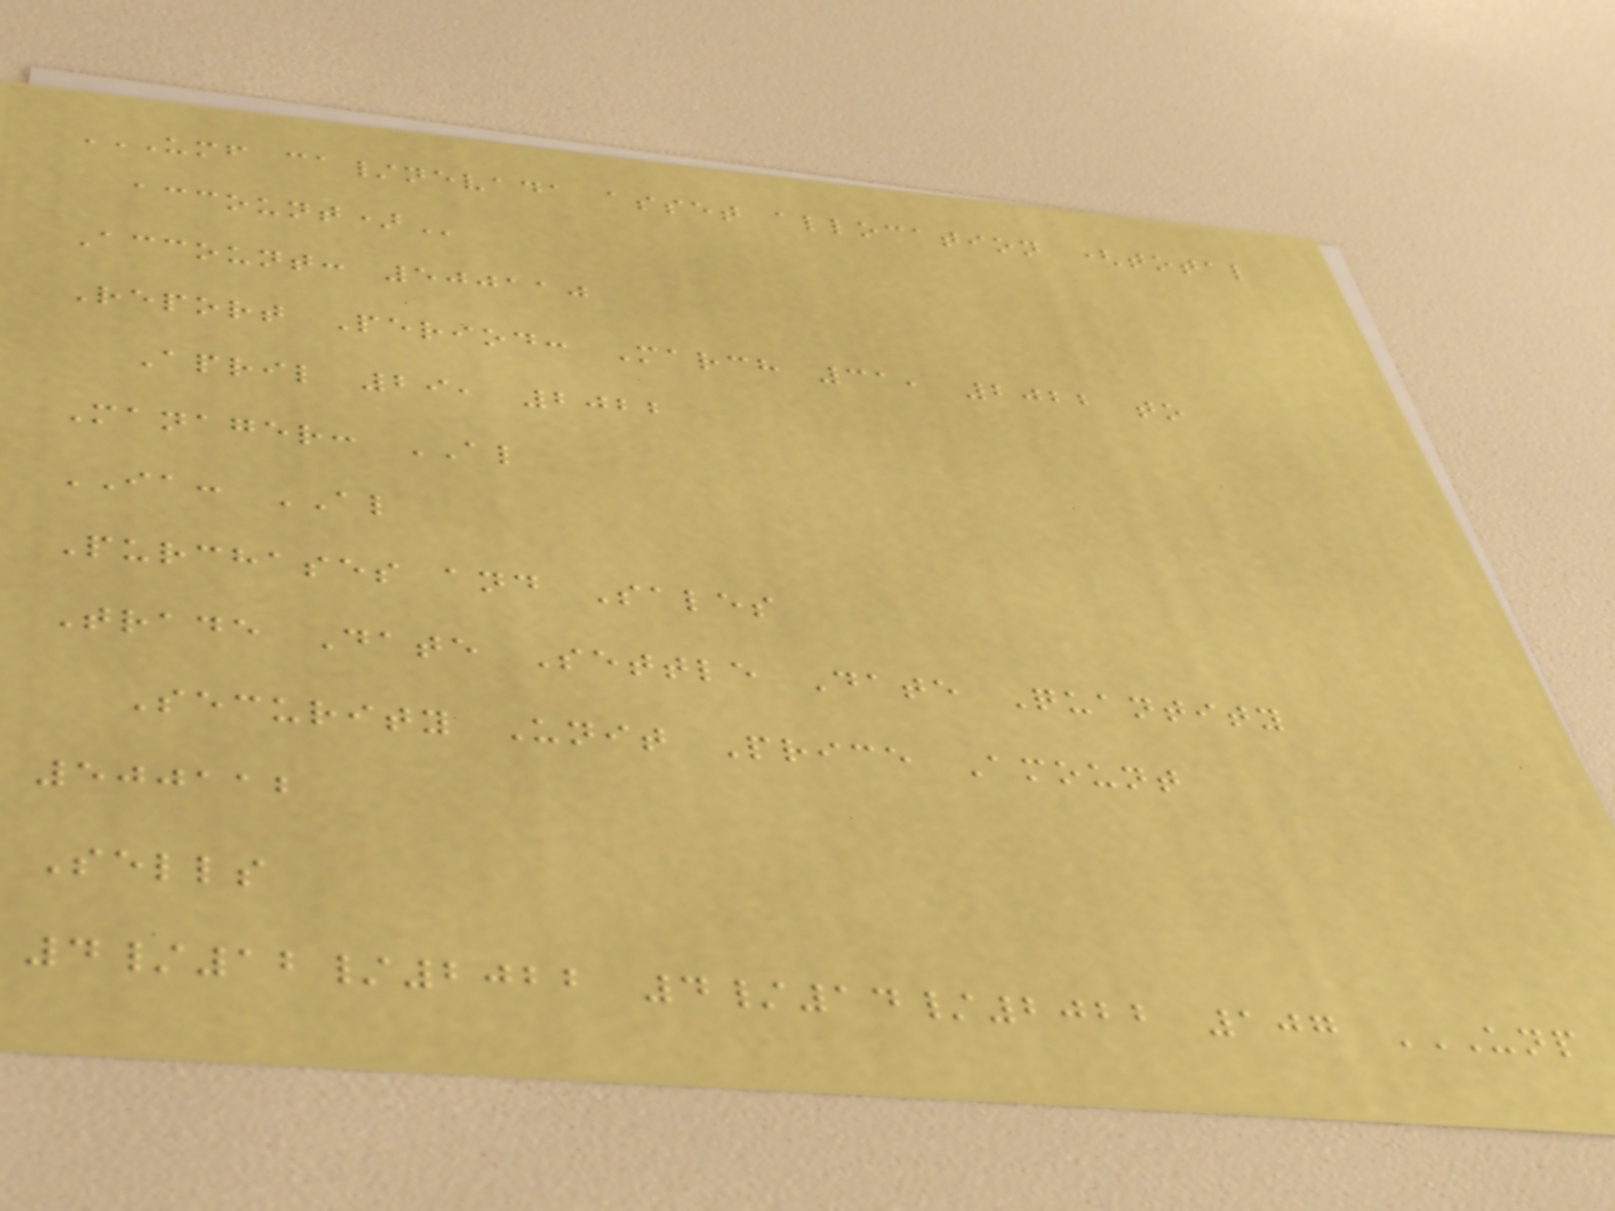UMF CA/NEVADA ASSET ALLOCATION (TOTAL
ACCOUNT)
Account: 500110
Report Period: March 31, 2022 to
April 29, 2022
Manager: AL
IA: AL
Purchases and Sales
Trade Date Settle Date Quantity
Security Unit Price Amount
500112
Sells
4/12/2022 4/14/2022 107 UNP
